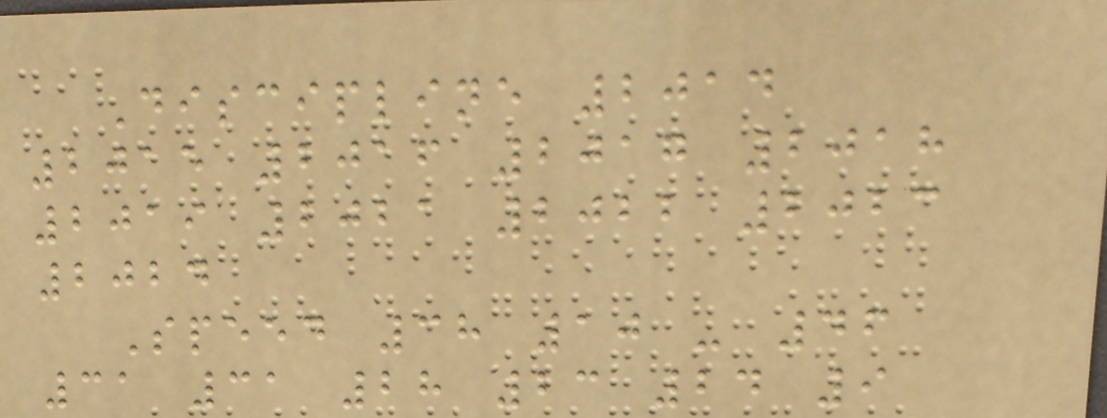Discipline 2014
2015 2016 2017 2018
2019 2021 2022 2023
2024
Speed 38 10 - 46
31 31 28 23 24 9
